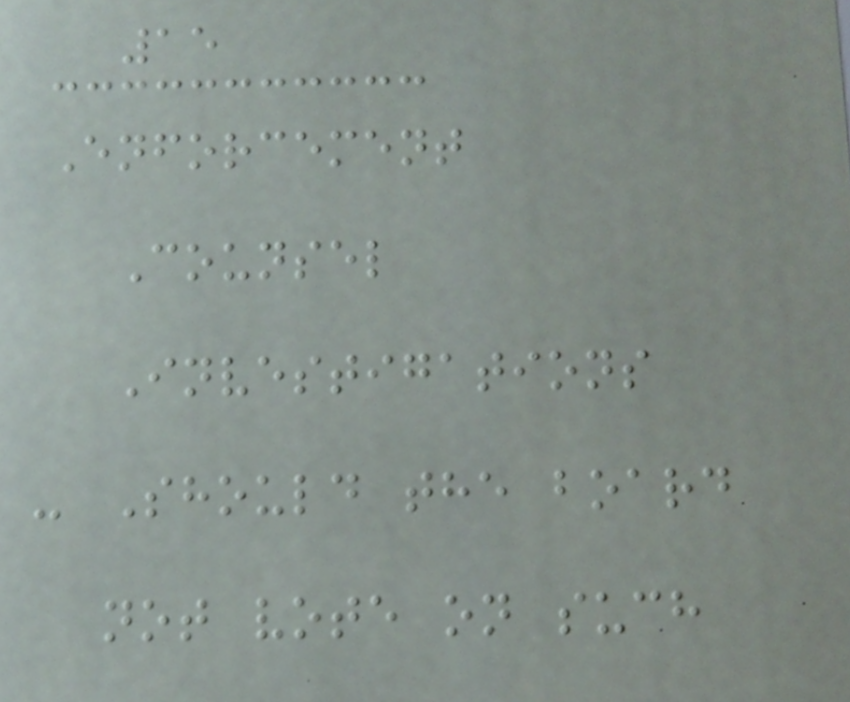15
Enforcement
Counsel
Investigations
- Should the board
not vote on such
